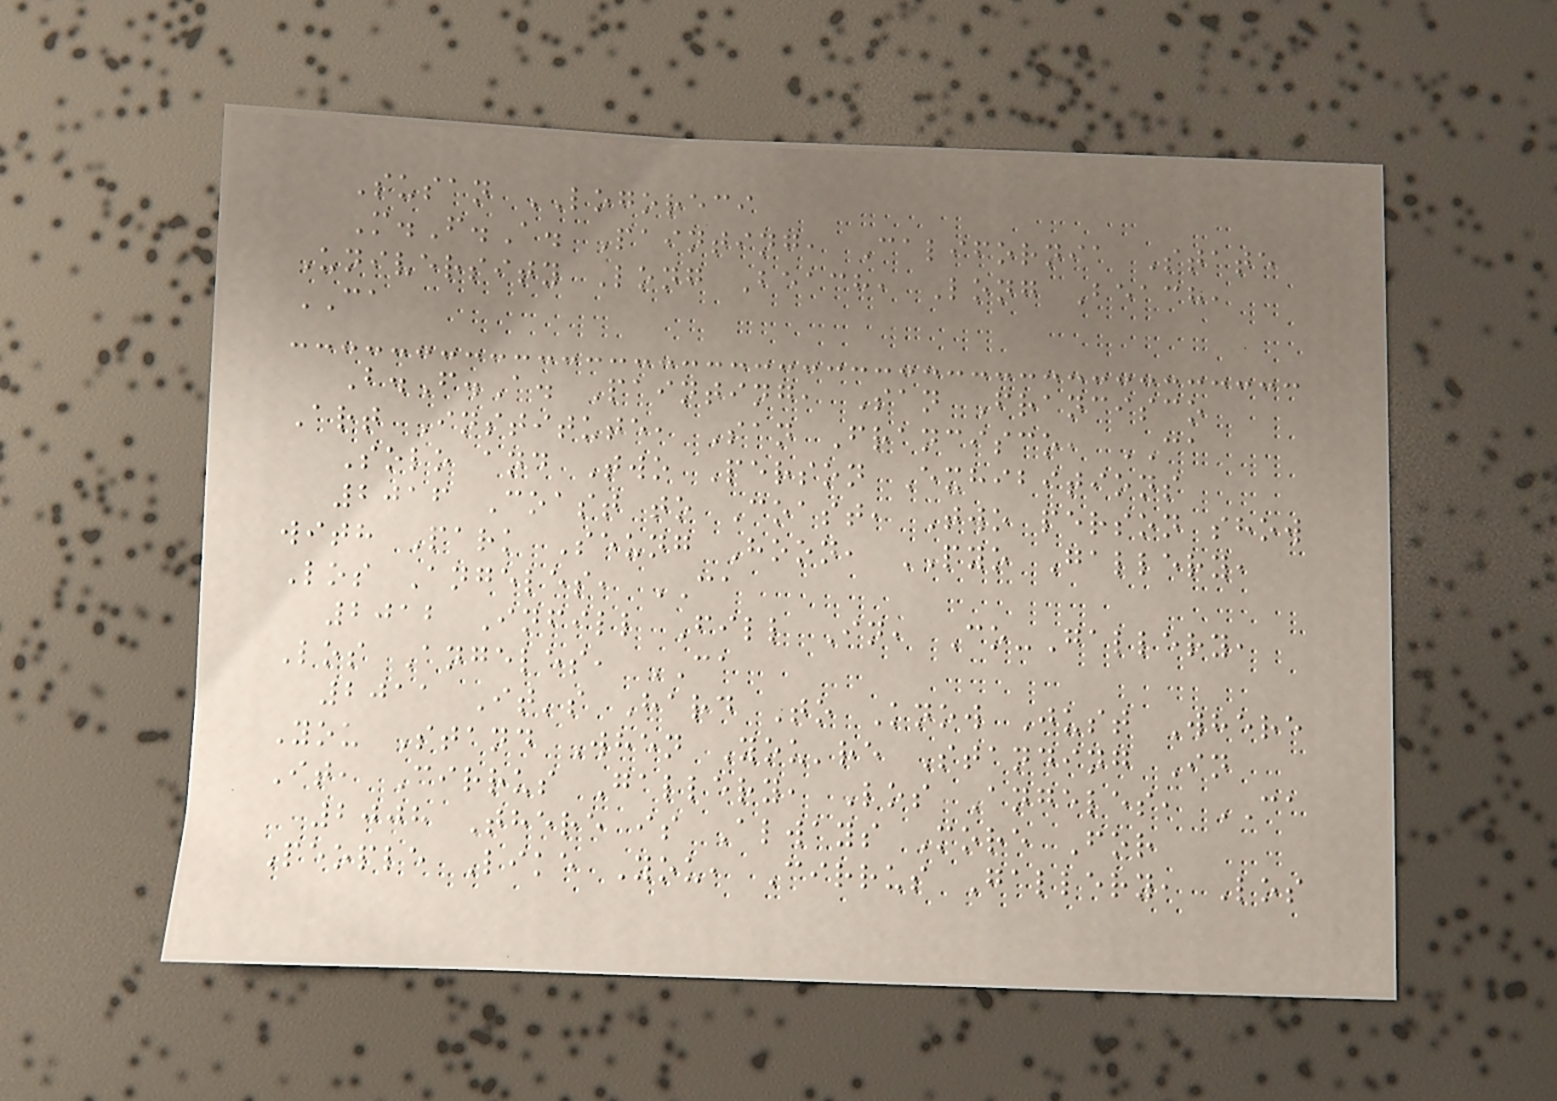Susan LOGORECI
M.F.A. Painting, California State
University Long Beach, Long Beach,
CA
B.F.A. Painting, San Francisco
Art Institute, San Francisco, CA
Solo and Two Person Exhibitions
2016 Coast to Coast, Two person show
with Park Seung Hoon, PYO Gallery,
Los Angeles, CA
2012 Infill Fill In, Co-Gallery,
Los Angeles, CA
2011 It's Hard To Know Just Where
You Stand When You're Standing In
It, Cirrus Gallery, Los Angeles, CA
2008 There is Always More For
People Like You, Cirrus Gallery, Los
